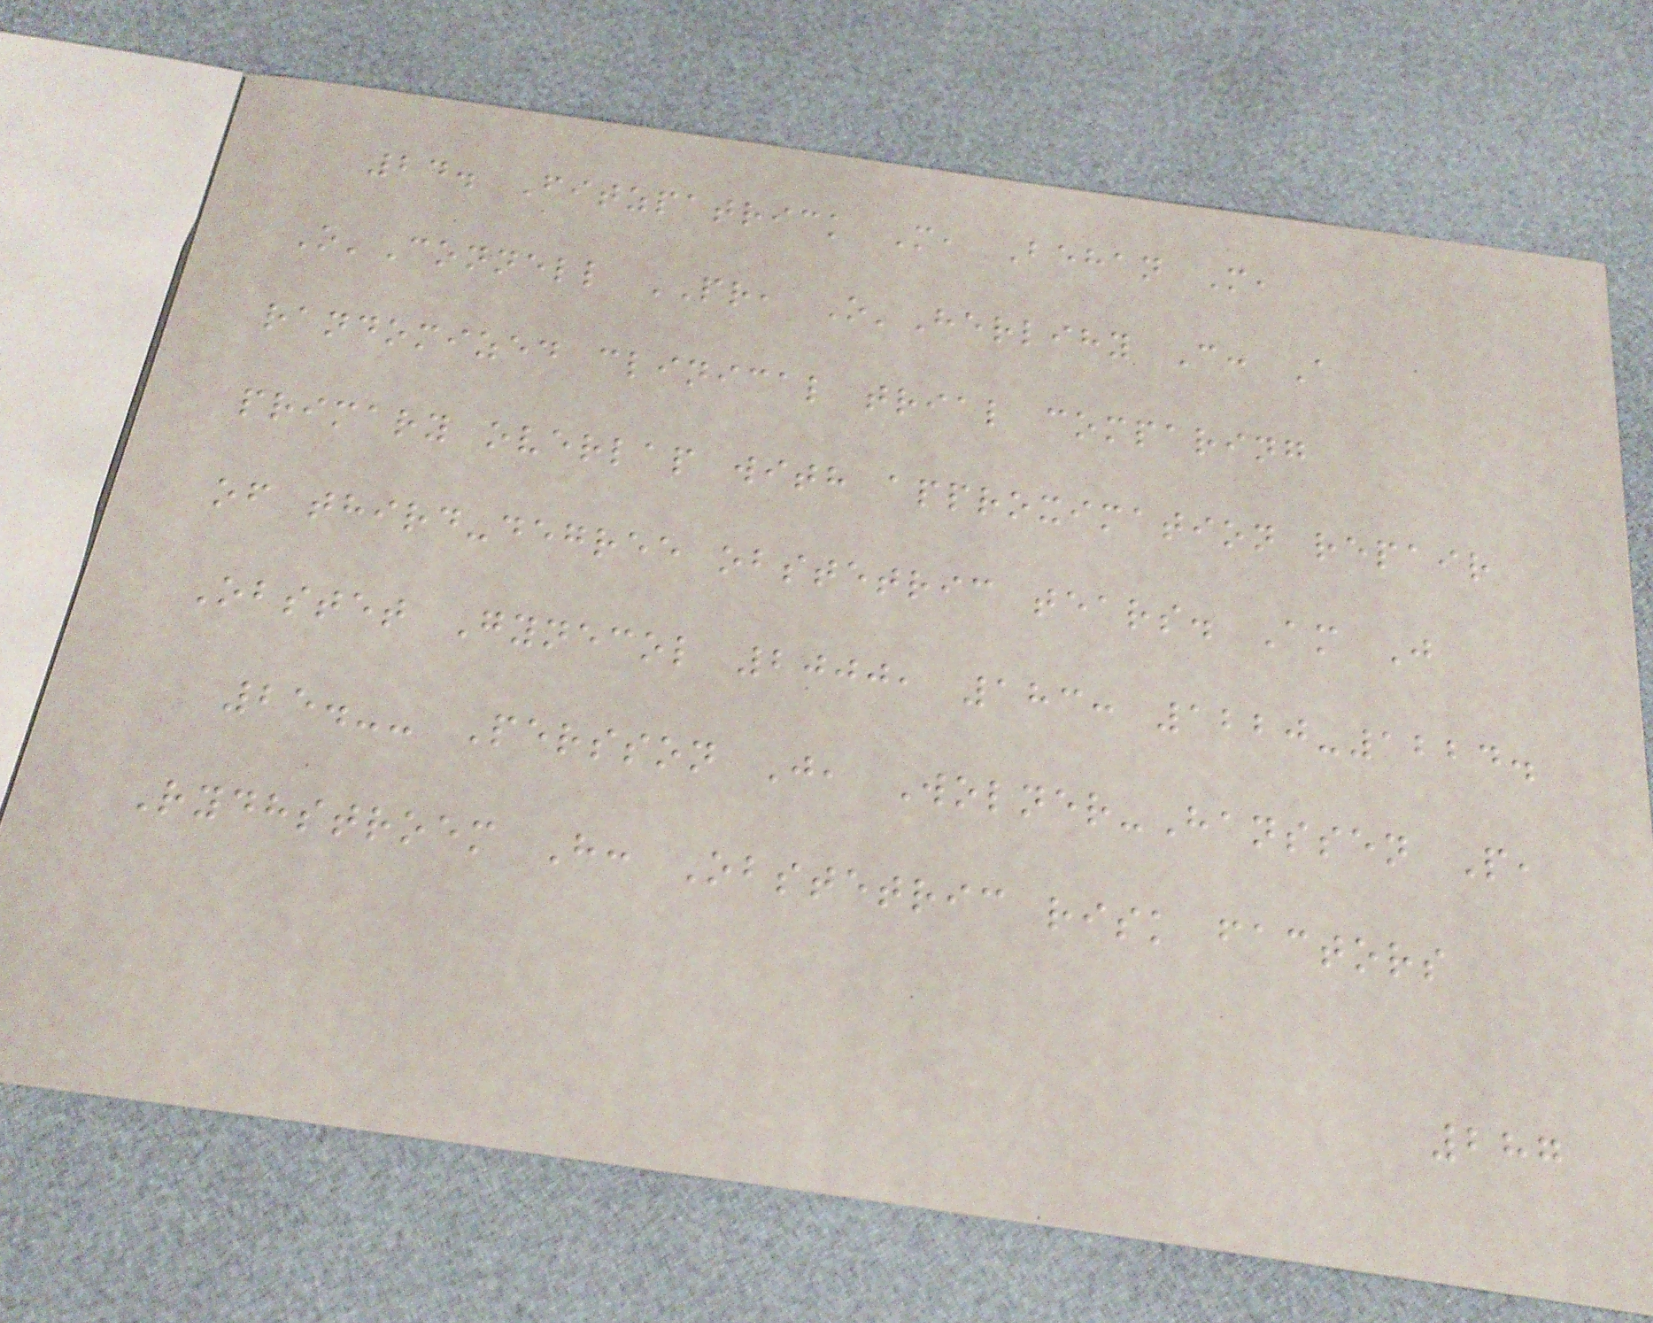24. Fitzpatrick M, Behan M,
O'Connell PR, O'Herlihy C: A
randomized clinical trial comparing
primary overlap with approximation repair
of third-degree obstetric tears. Am J
Obstet Gynecol 2000, 183: 1220-1224.
25.-- Persson J, Wolner-Hanssen P,
Rydhstroem H: Obstetric risk factors
287
